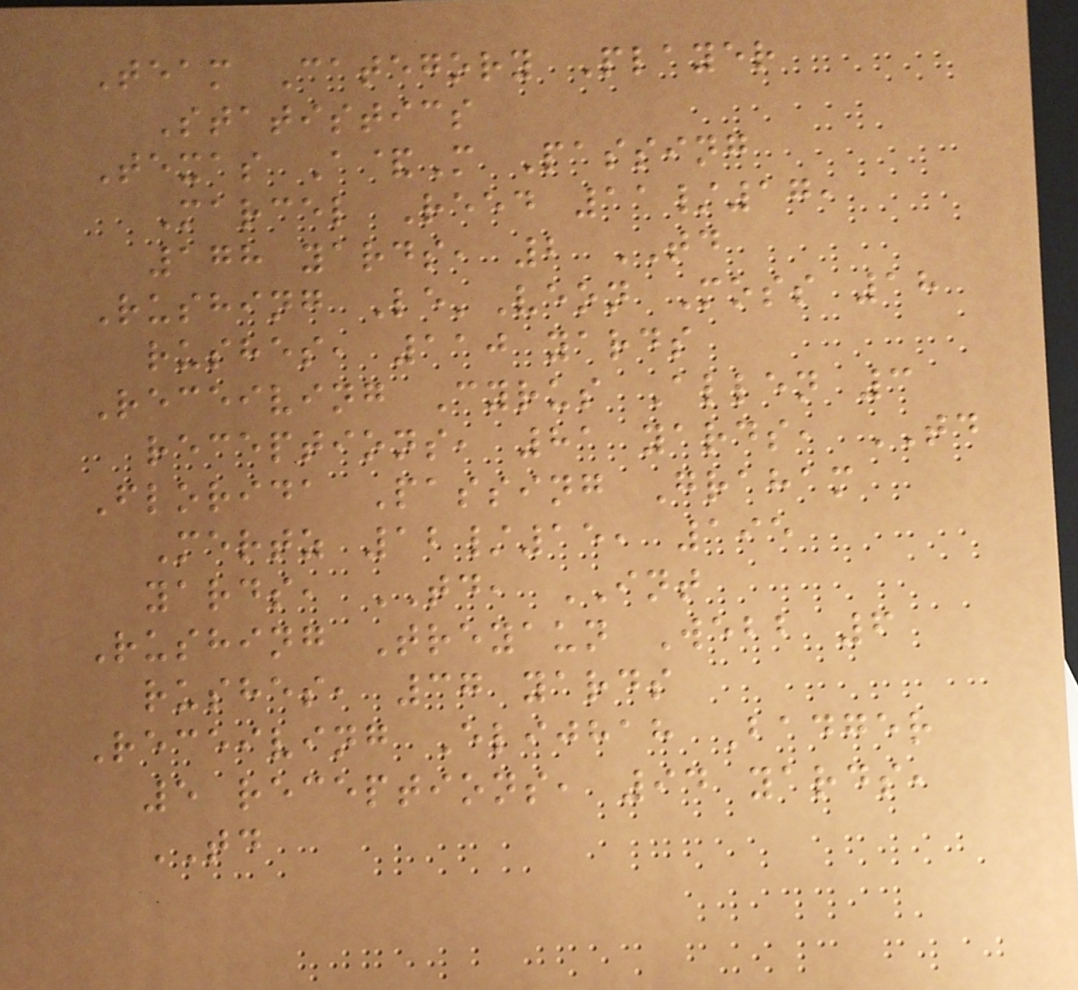Team Category Player
Statistics
Texas A&M Passing
Marcel Reed 11/17,
178 yards, 2 TD
Rushing Le'Veon Moss 18
rushes, 110 yards
Receiving Cyrus Allen 3
receptions, 81 yards, TD
Florida Passing Graham
Mertz 12/15, 195
yards, TD, INT
Rushing Treyaun Webb 6
rushes, 37 yards
Receiving Elijhah Badger
5 receptions, 94 yards,
TD
